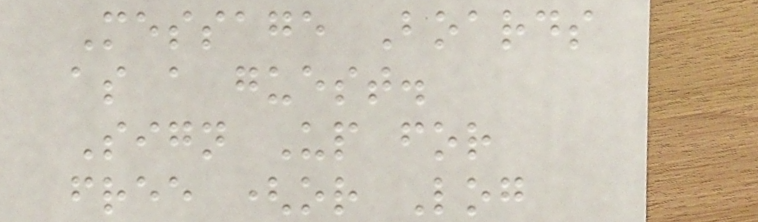Message Boards
as a guest.
Sign Up for
free (or Log
